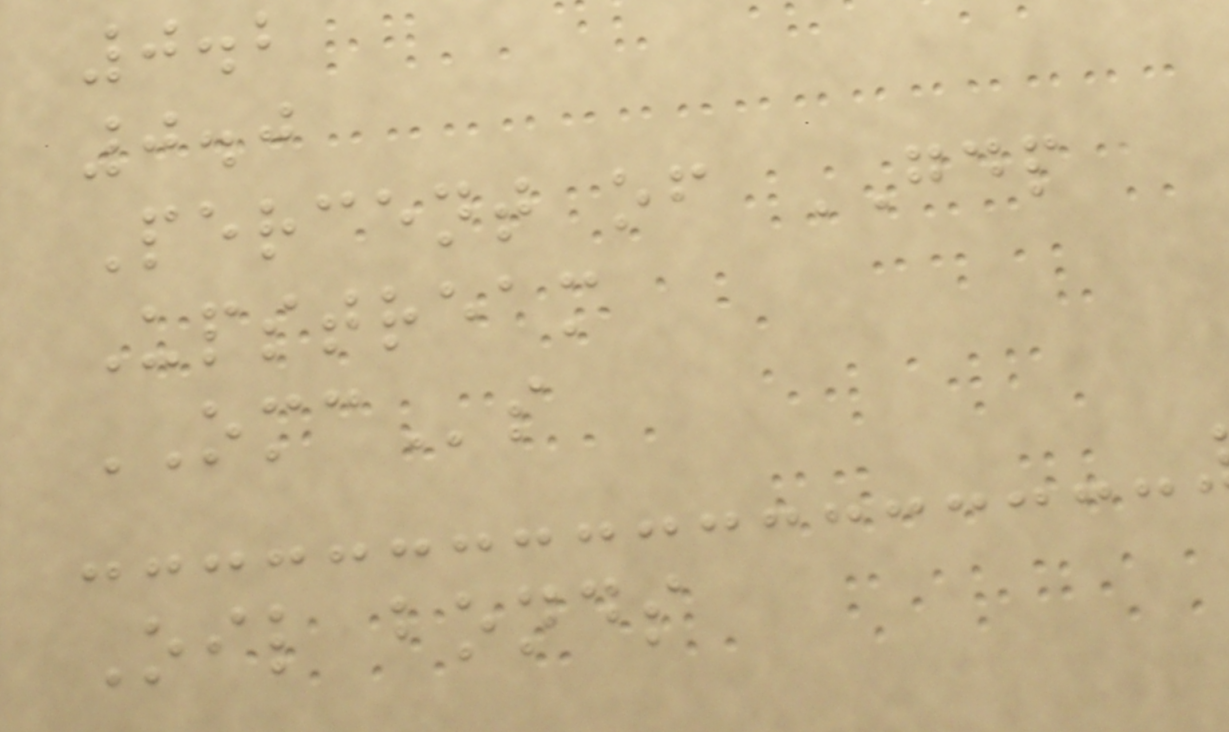0.2
0.0
Percent of GDP
Upstream
OMCs
Oil bonds
